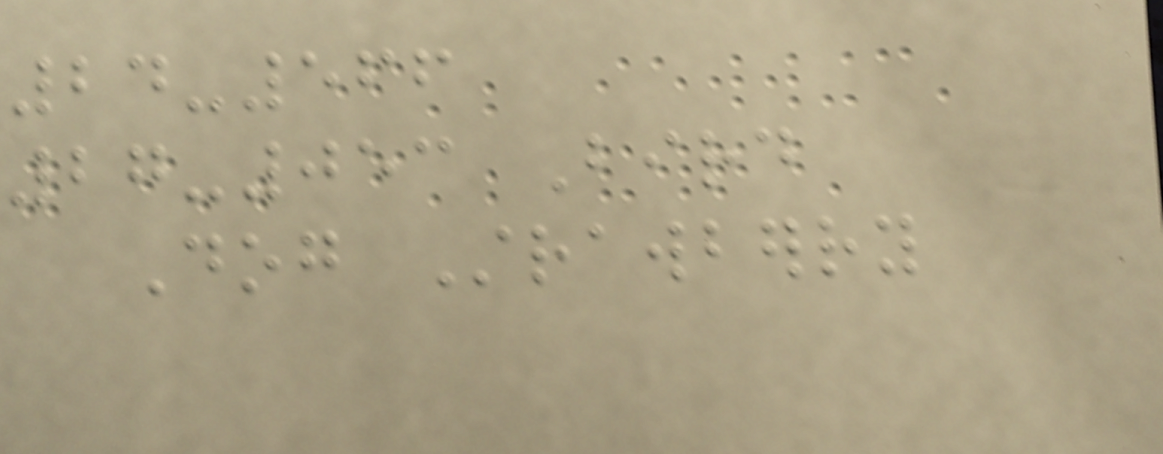24-566
27-053 Bird
Dog Strawberry
